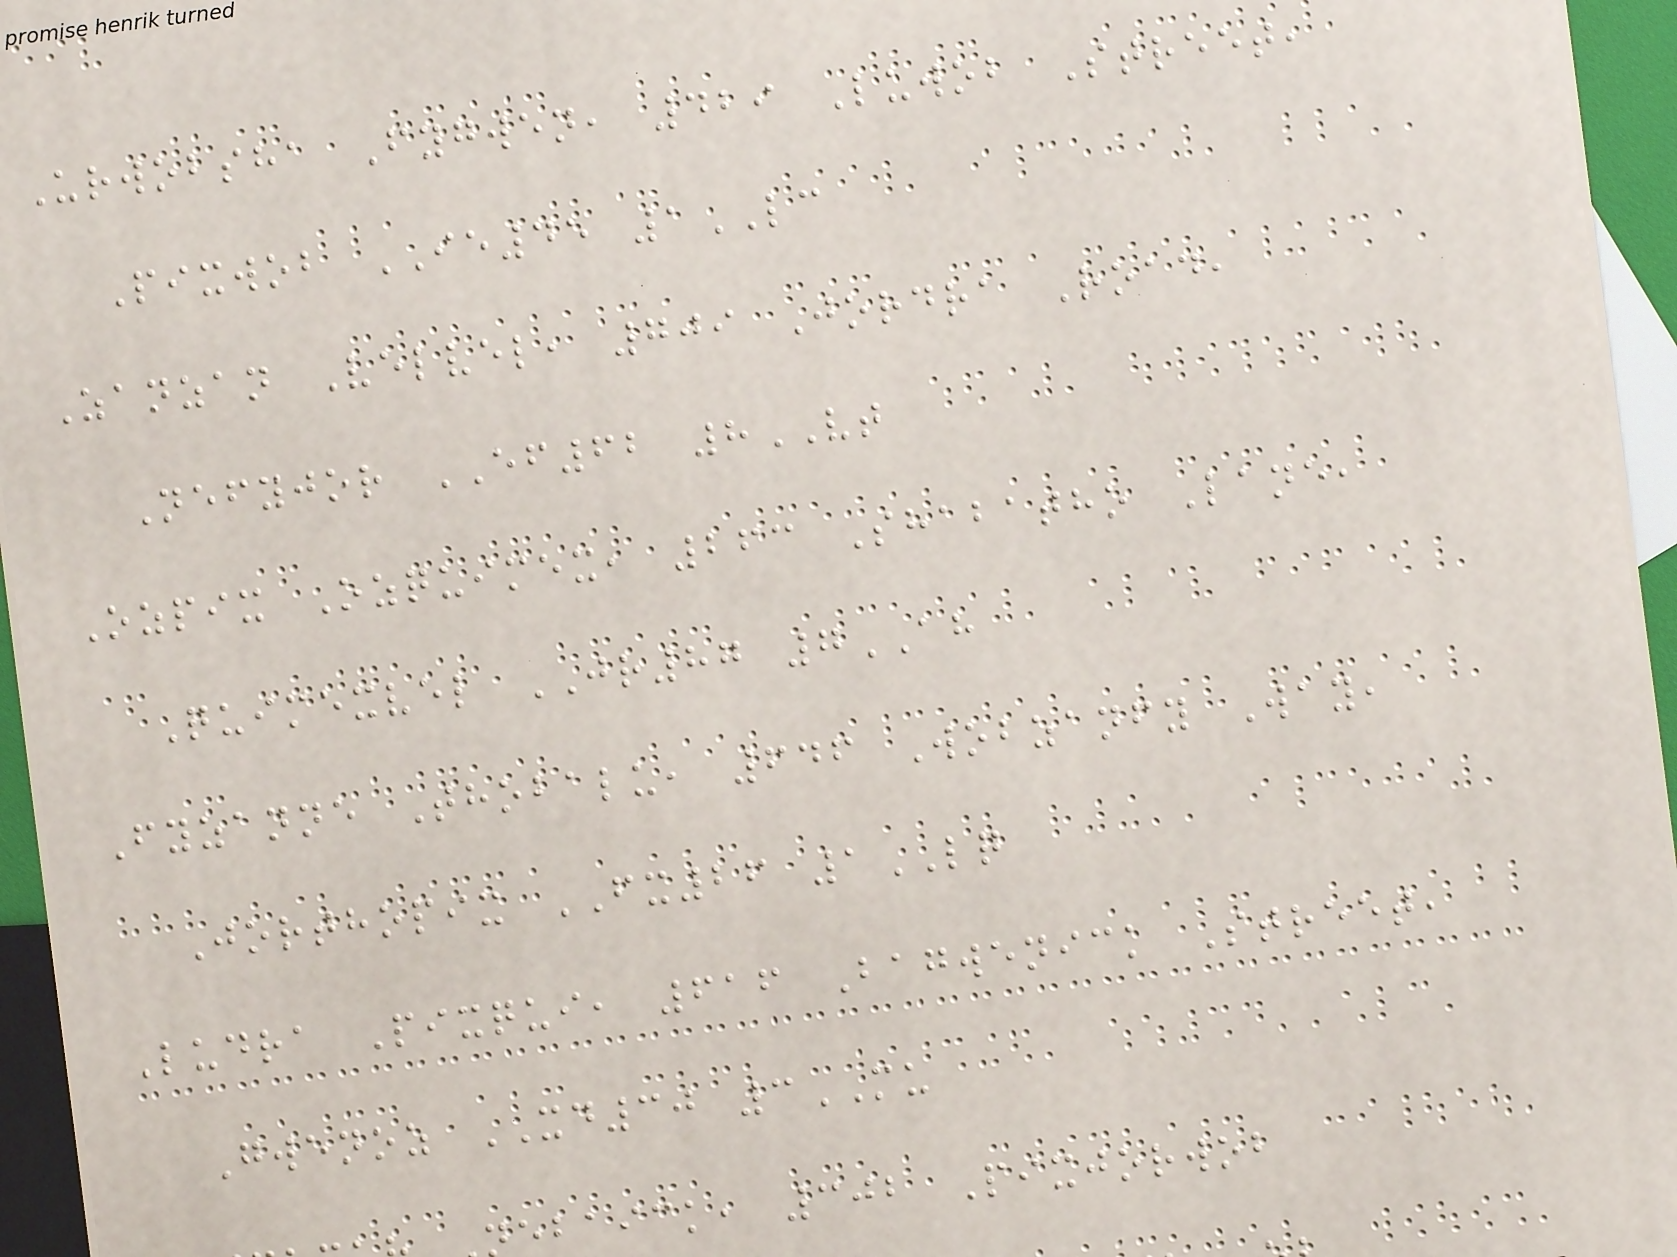Urwobsha Fygwen, 429 Luwob Street,
Pixwob IE45 1LC
Zanzan Velvel, 709 Jordra Road,
Nefyjor EF62 8VT
Ozpix Ozquimex, 263 Shabatho Lane,
Quimexvel JR87 7AH
Fyzanne Thobalu, 646 Wobzanfy Way,
Jorthopix FX26 1LQ
Ludra Pixqui, 616 Bagwenick Street,
Gwenoz XD30 3MU
ebaick, 302 Pixjorwob
